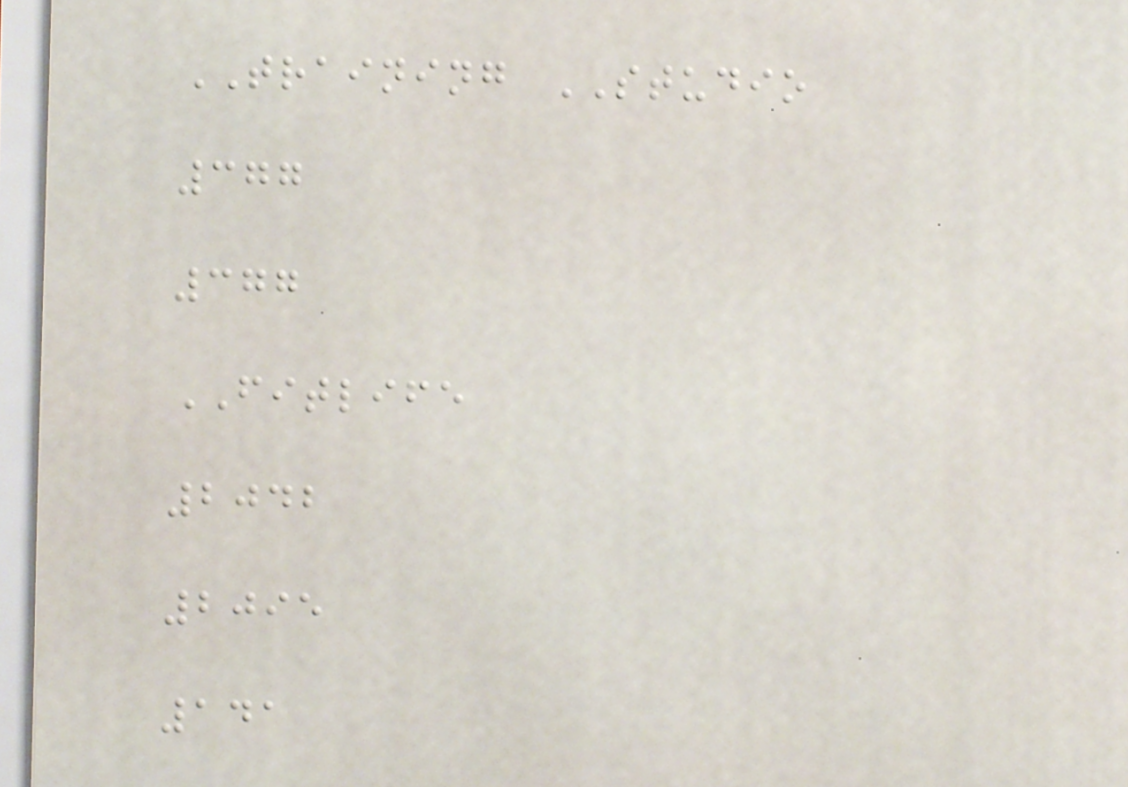TRAINING STUDIO
377
377
FITLIFE
2042
2095
141
